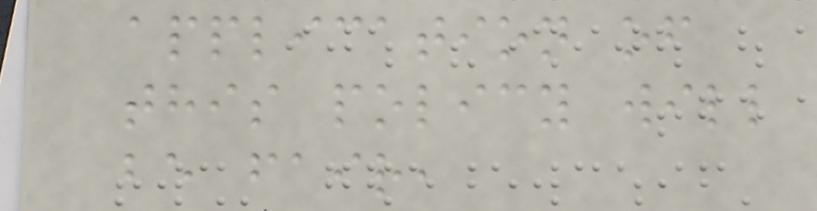application of
this policy will
be fair,
